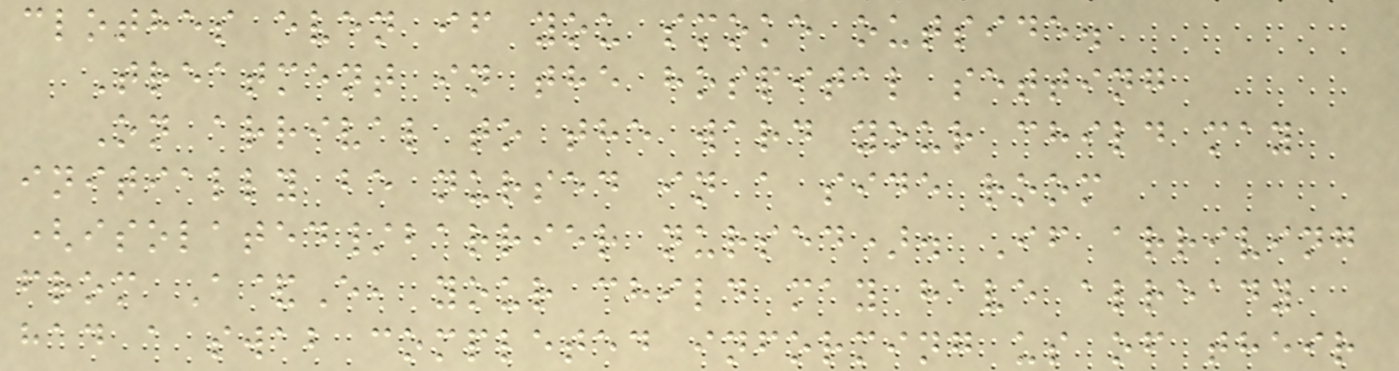clothes even if you smoke outside.
Treatment in the hospital setting
On arrival to the ward your child may
initially be nursed in a side room
(isolated/barrier nursed). If arriving
from A&E, your child may have already
had a swab completed informing us of their
